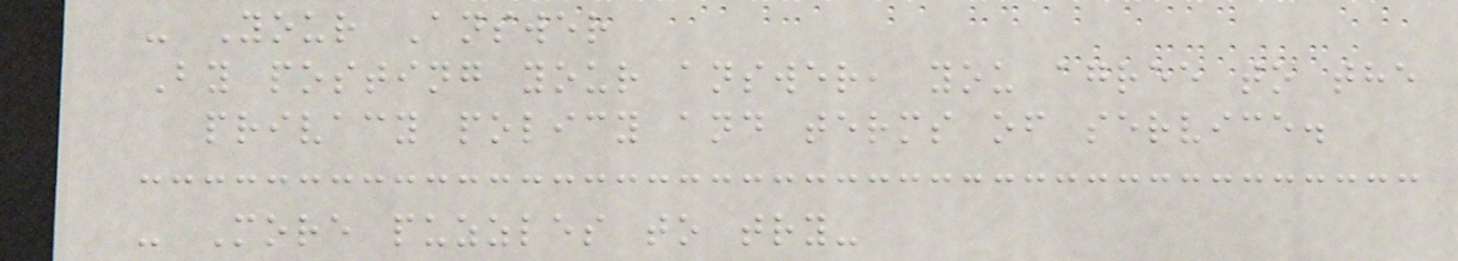- Your Answer
By posting your answer, you agree to the
privacy policy and terms of service.
- More puzzles to try-
